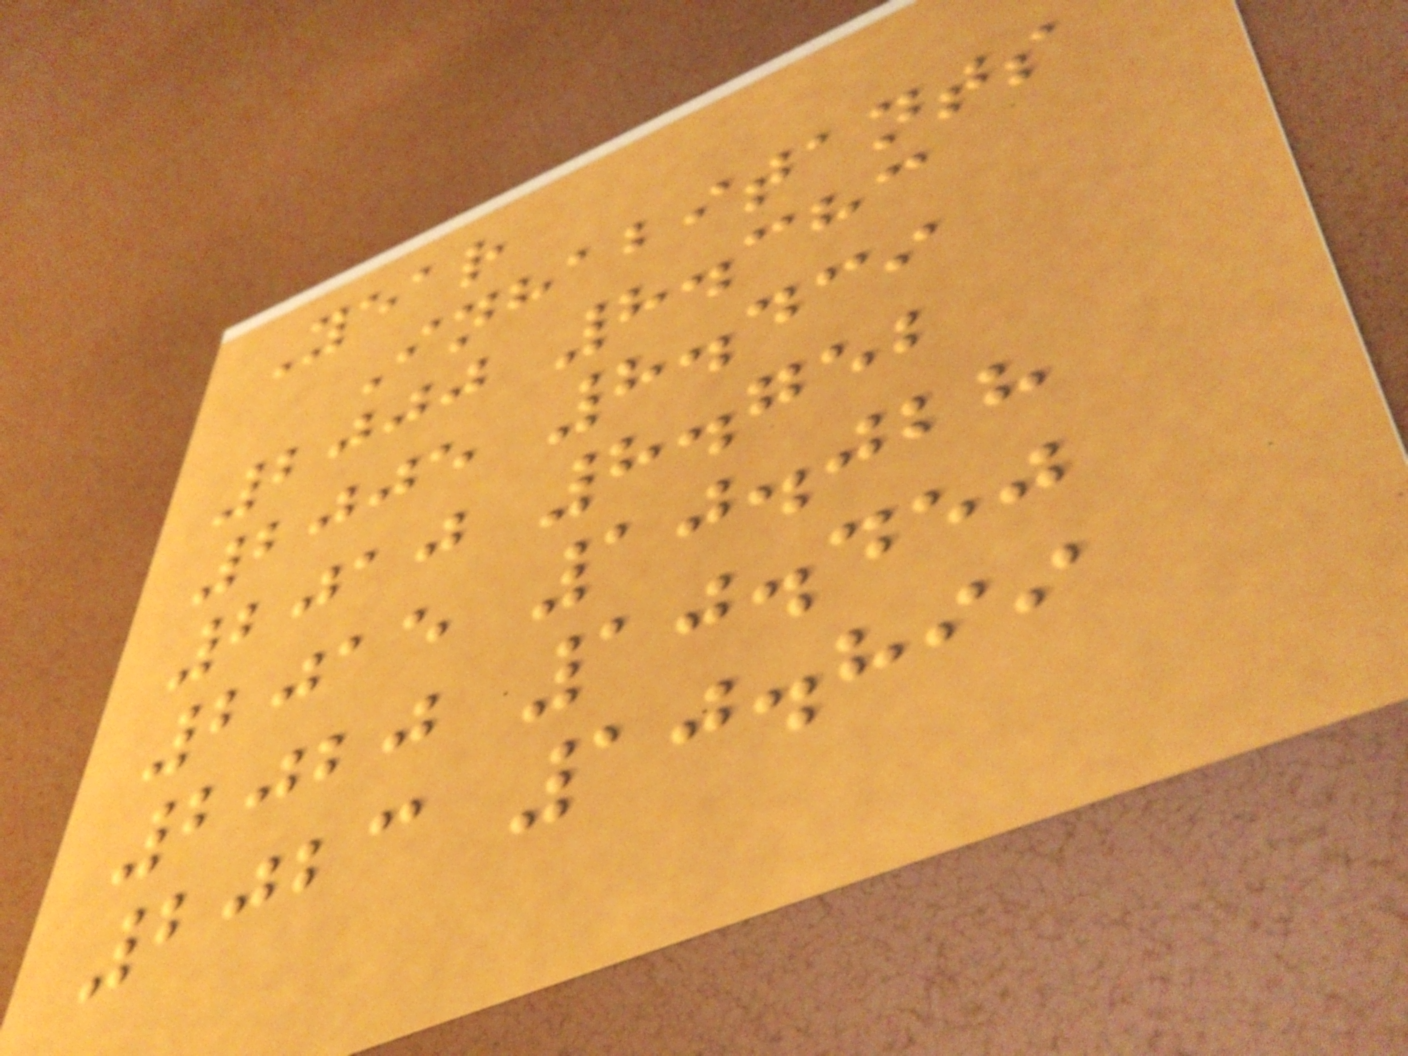Year
Inhabitants
2000 8.383
2005 8.439
2010 8.752
2015 10.028
2020 10.450
2023 10.899
